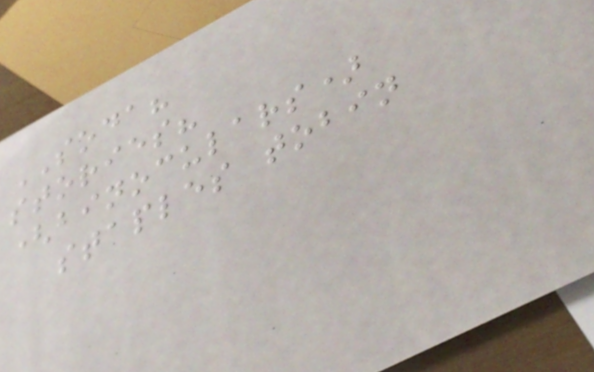SODA?
stories?
(binoculars)
staples tobin
